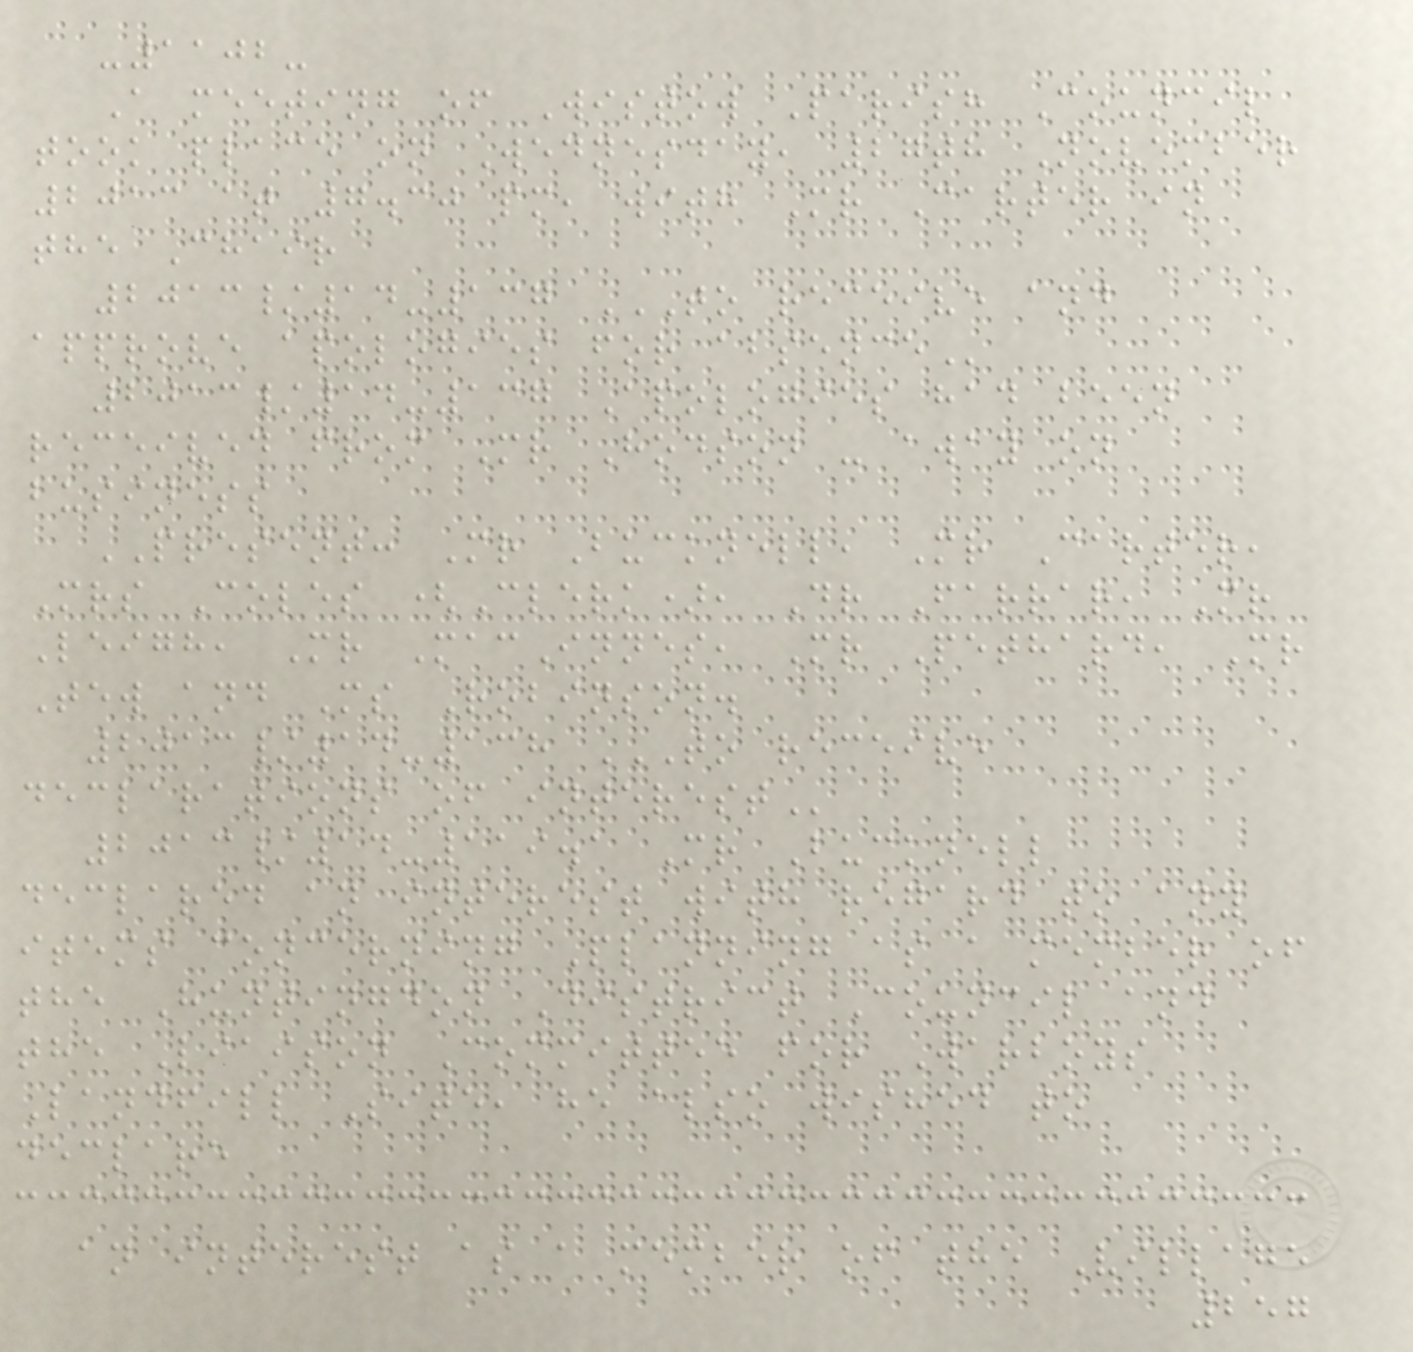-1102-
A meeting of Wistow Parish Council
took place on Wednesday, 27th November
2013 at 7.30 pm, with Mr Carter in
the Chair
2013/14-137 TO RECEIVE AND
APPROVE APOLOGIES FOR ABSENCE
2013/14-137 Apologies had been
received from Mr Hodson - away on
business
PRESENT: Mr Bucknell, Mr Carter,
Mrs Coles (Clerk), Dr Farrar, Mr
Leigh, Mr MacInnes, Mr Pethard, Mr
Tew and Ms Robinson.
2013/14-138 TO RECEIVE
DECLARATIONS OF INTEREST
2013/14-119.1 Mr Bucknell
declared an interest with regard to any
items concerning Planning as a member of
the Huntingdon District Council and
the Liaison Committee for Warboys
Landfill Site, he also wished to
declare
an interest as a member of the Village
257
